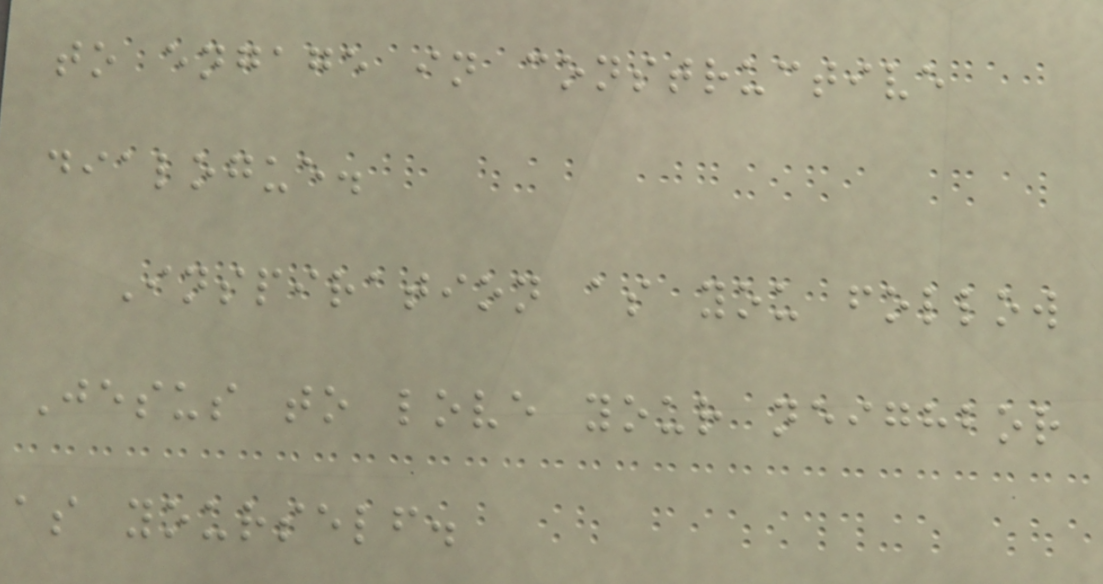to engage in constructive
dialogue.
Inspiration as you follow
Jesus to love your neighbor
as yourself.
